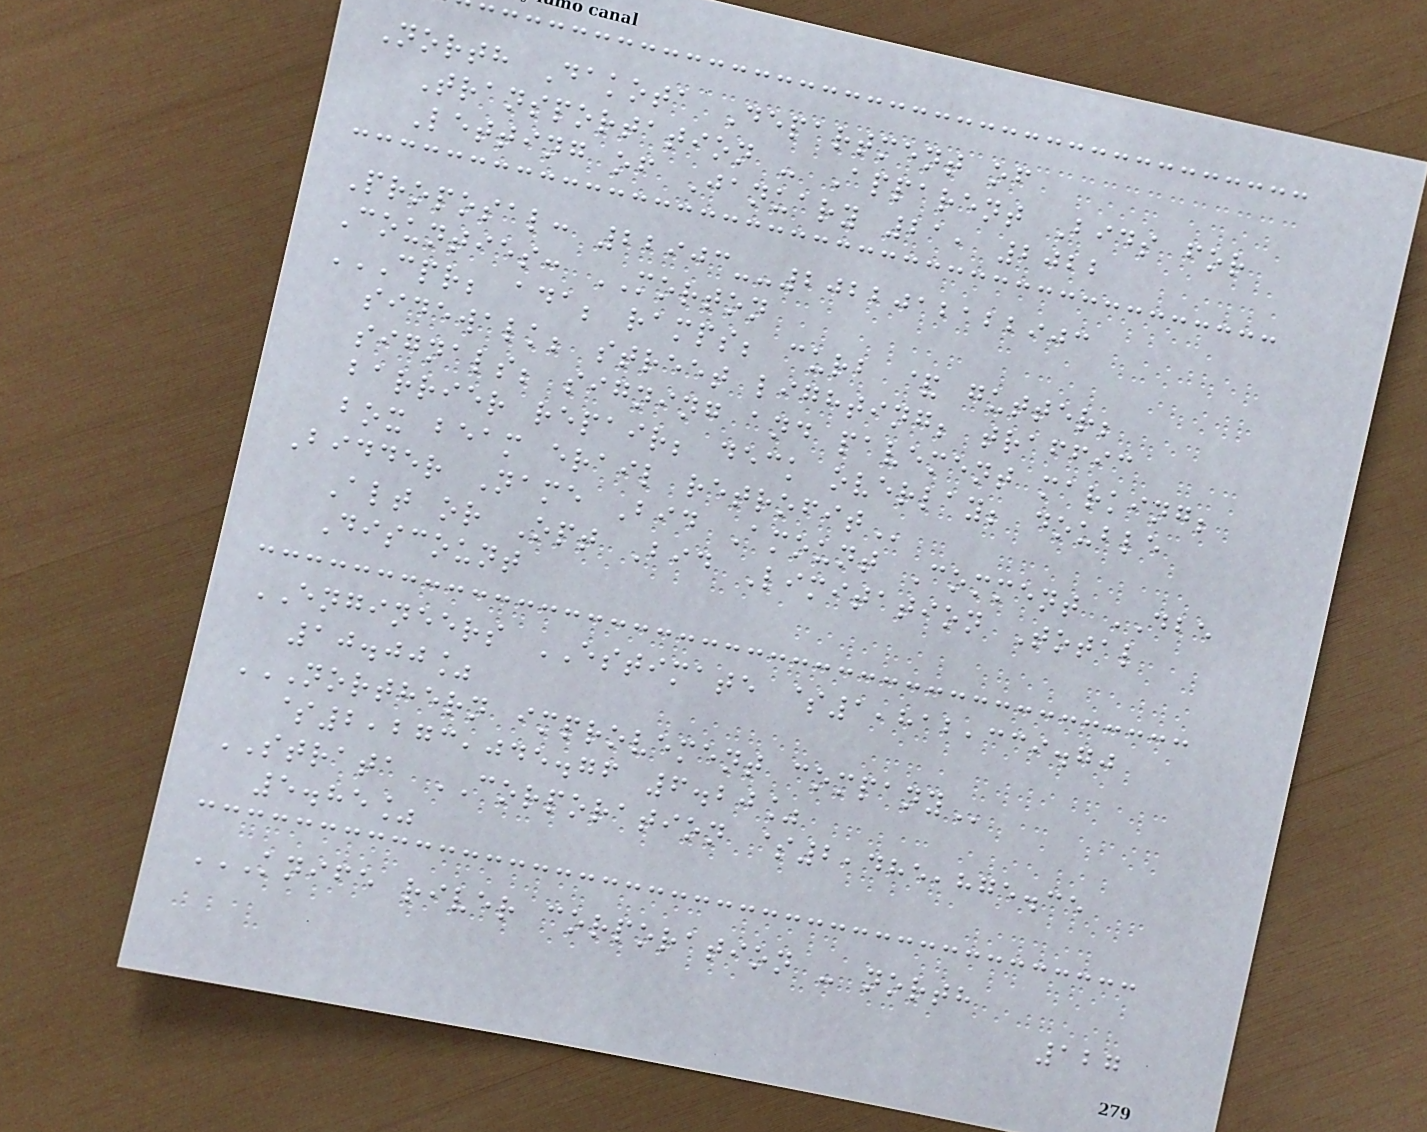North Dakota Department of
Transportation - Apparent Bids for
Letting of January 21, 2022
Proposal: 22903--2022012122903
Counties: MORTON
CPR; ADA; RAMPS; CURB & GUTTER;
SIDEWALK; STREET LIGHTING; TRAFFIC
SIGNALS; SIGNING AND PAVEMENT MARKING;
BARRIER REPAIR; DECK OVERLAY; DOUBLE
BOX BEAM ERAIL RETROFIT
Bidder Name Bid Amount Comment DBE
Alt or Opt Bid Limitation Total
Discount
ENGINEERS ESTIMATE $1,812,339.70
10.00%
NORTHERN IMPROVEMENT COMPANY
$2,273,045.76 6.20%
STRATA CORPORATION $2,485,875.35
5.85%
KNIFE RIVER CORPORATION - NORTH
127
